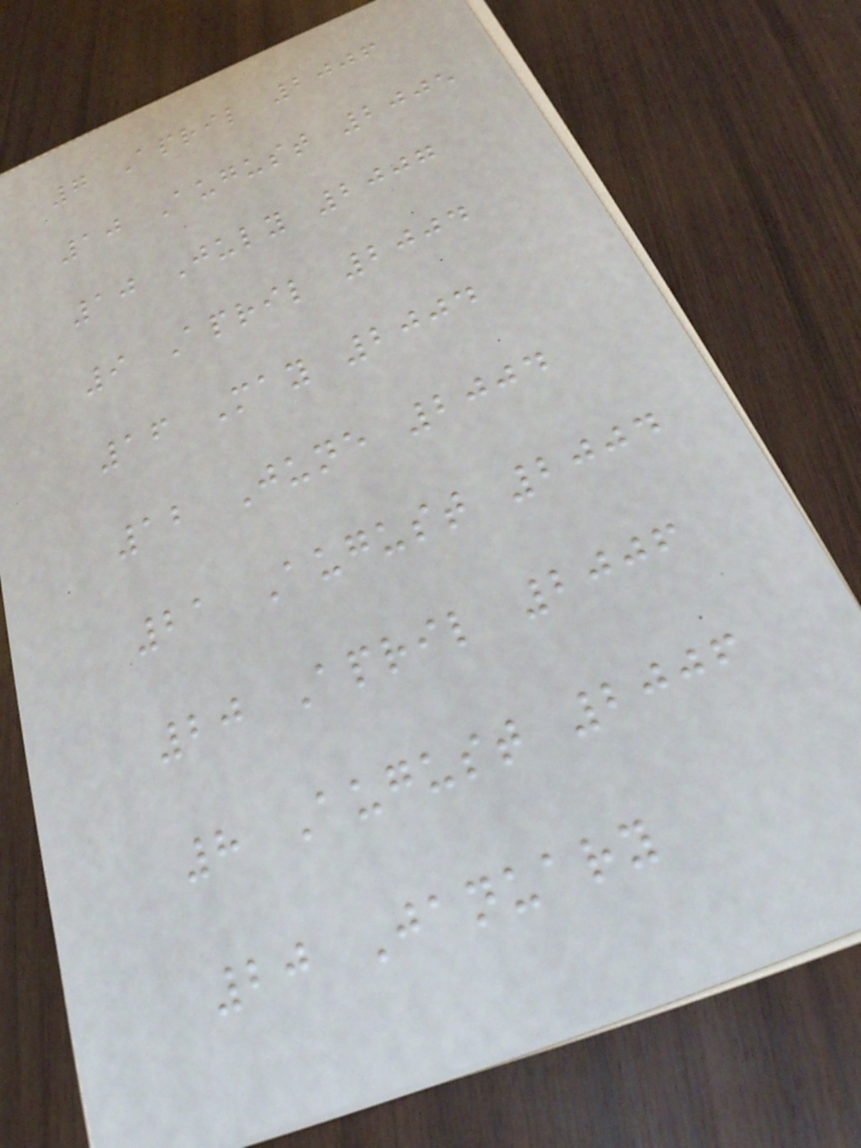7 April 2006
10 August 2005
10 July 2007
9 April 2004
16 May 2004
12 June 2004
21 August 2004
20 April 2006
8 August 2006
20 January
